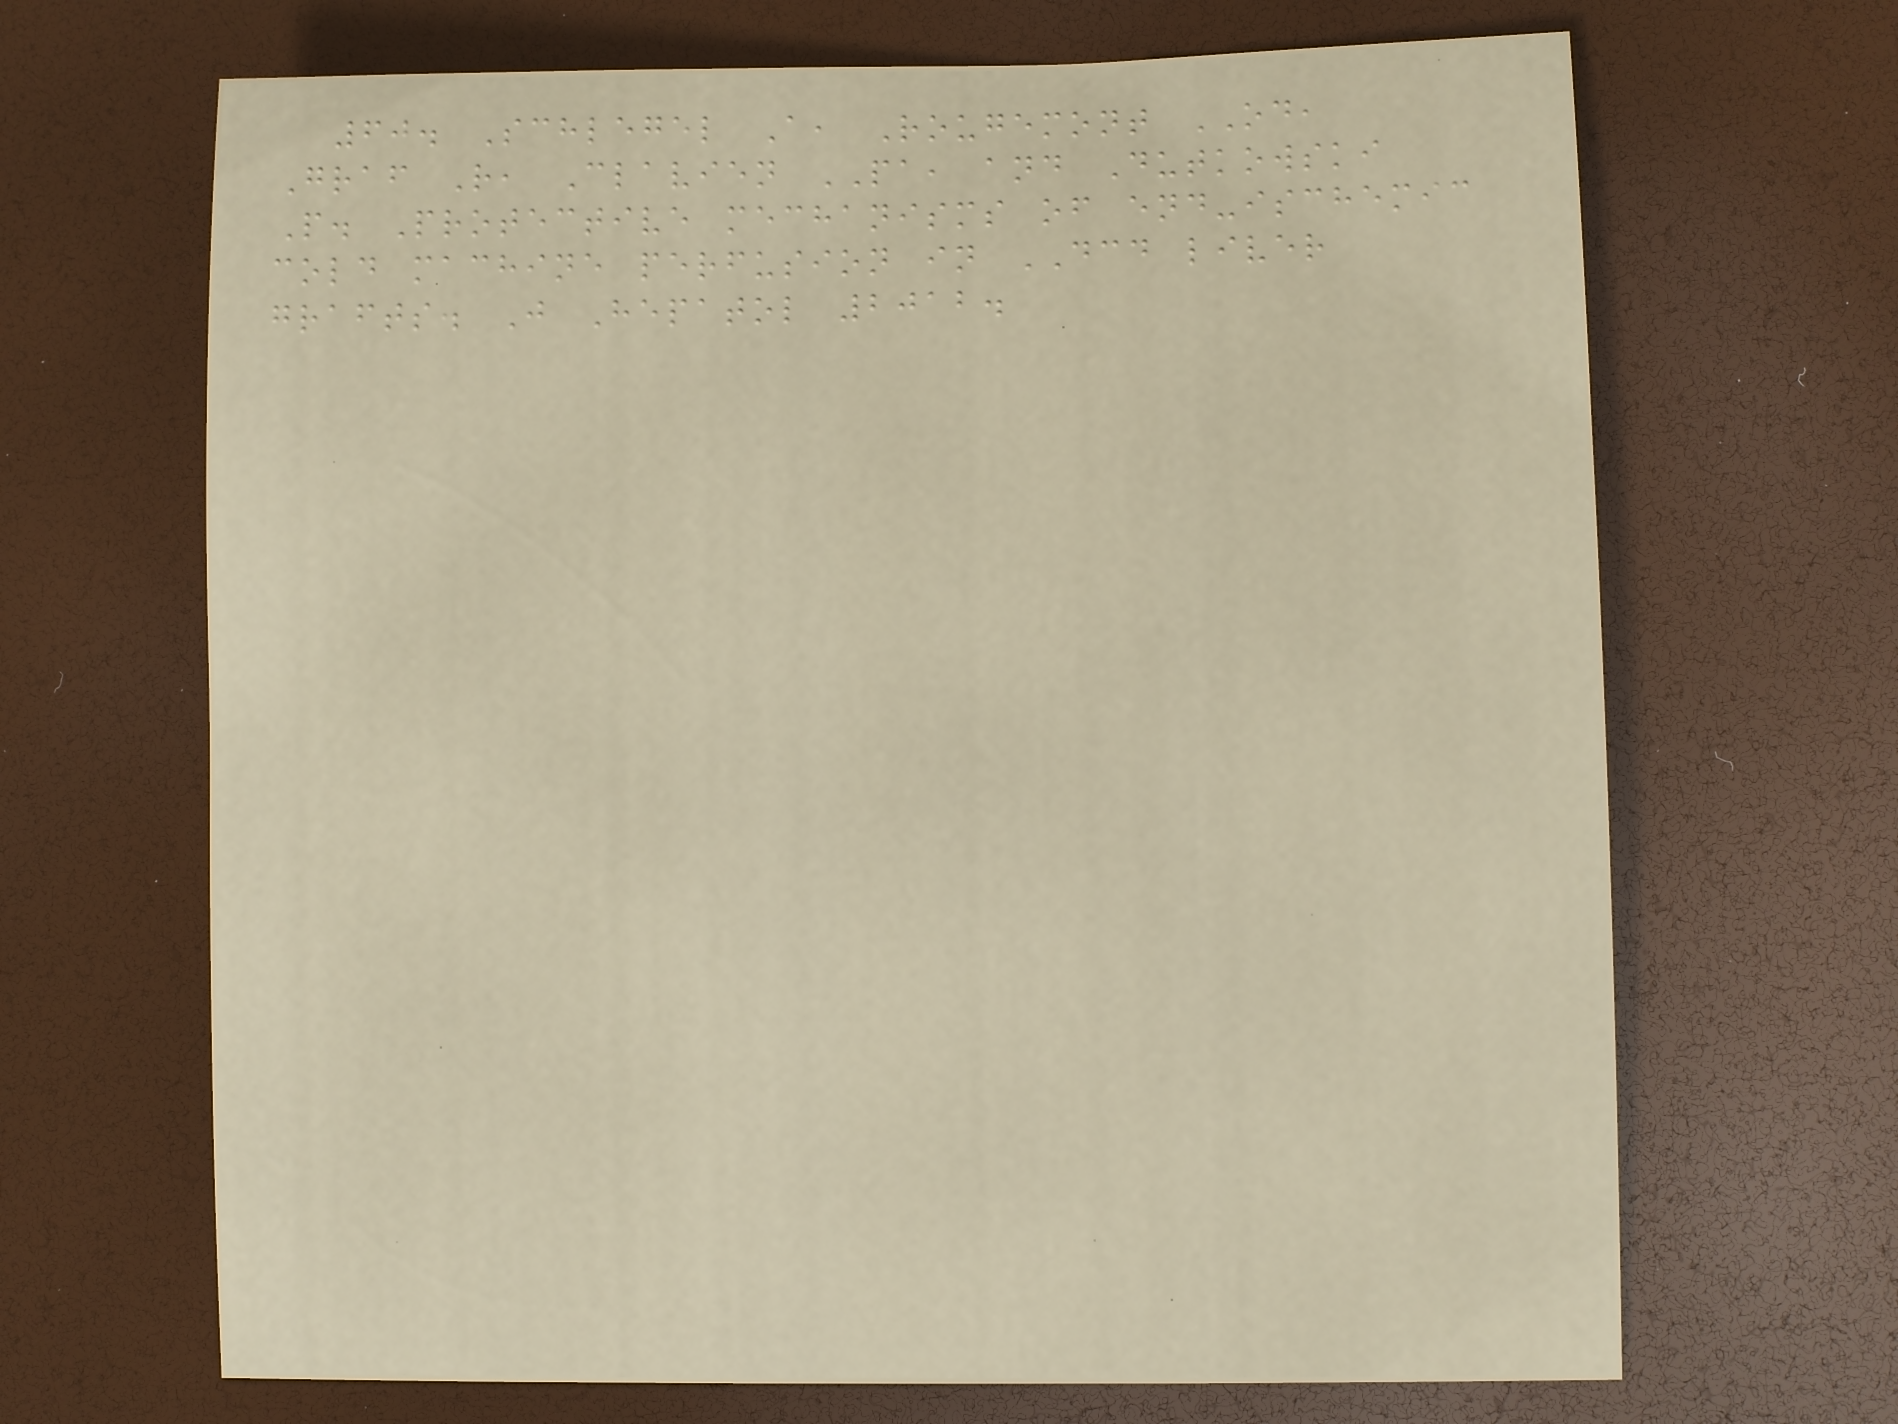60. Schlegel A, Rougemont OD,
Graf R, Clavien PA, and Dutkowski
P. Protective mechanisms of end-ischemic
cold machine perfusion in DCD liver
grafts. J Hepatol 2012.
